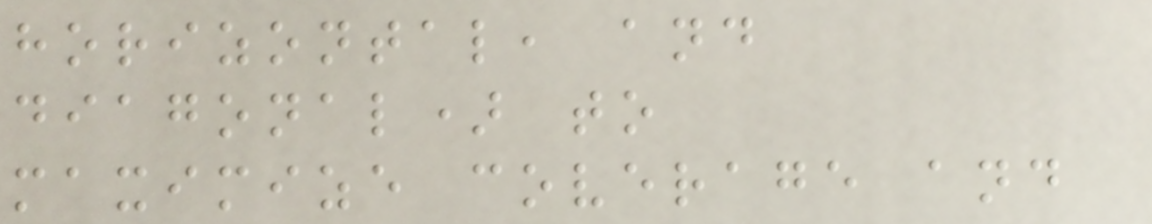horizontal, and
diagonal) to
maximize coverage and
